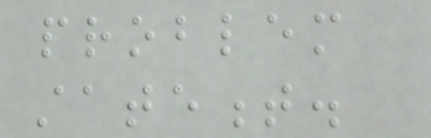problem
statement.
